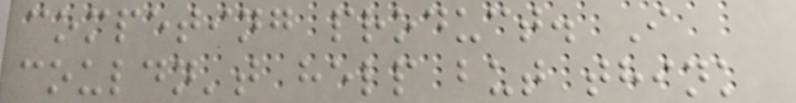competing product. I
couldn't help but think
